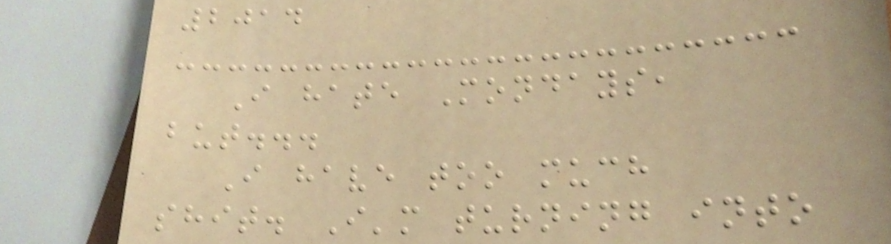2014
I hate Mondays,
but...
I have too much
shit. I'm turning into
